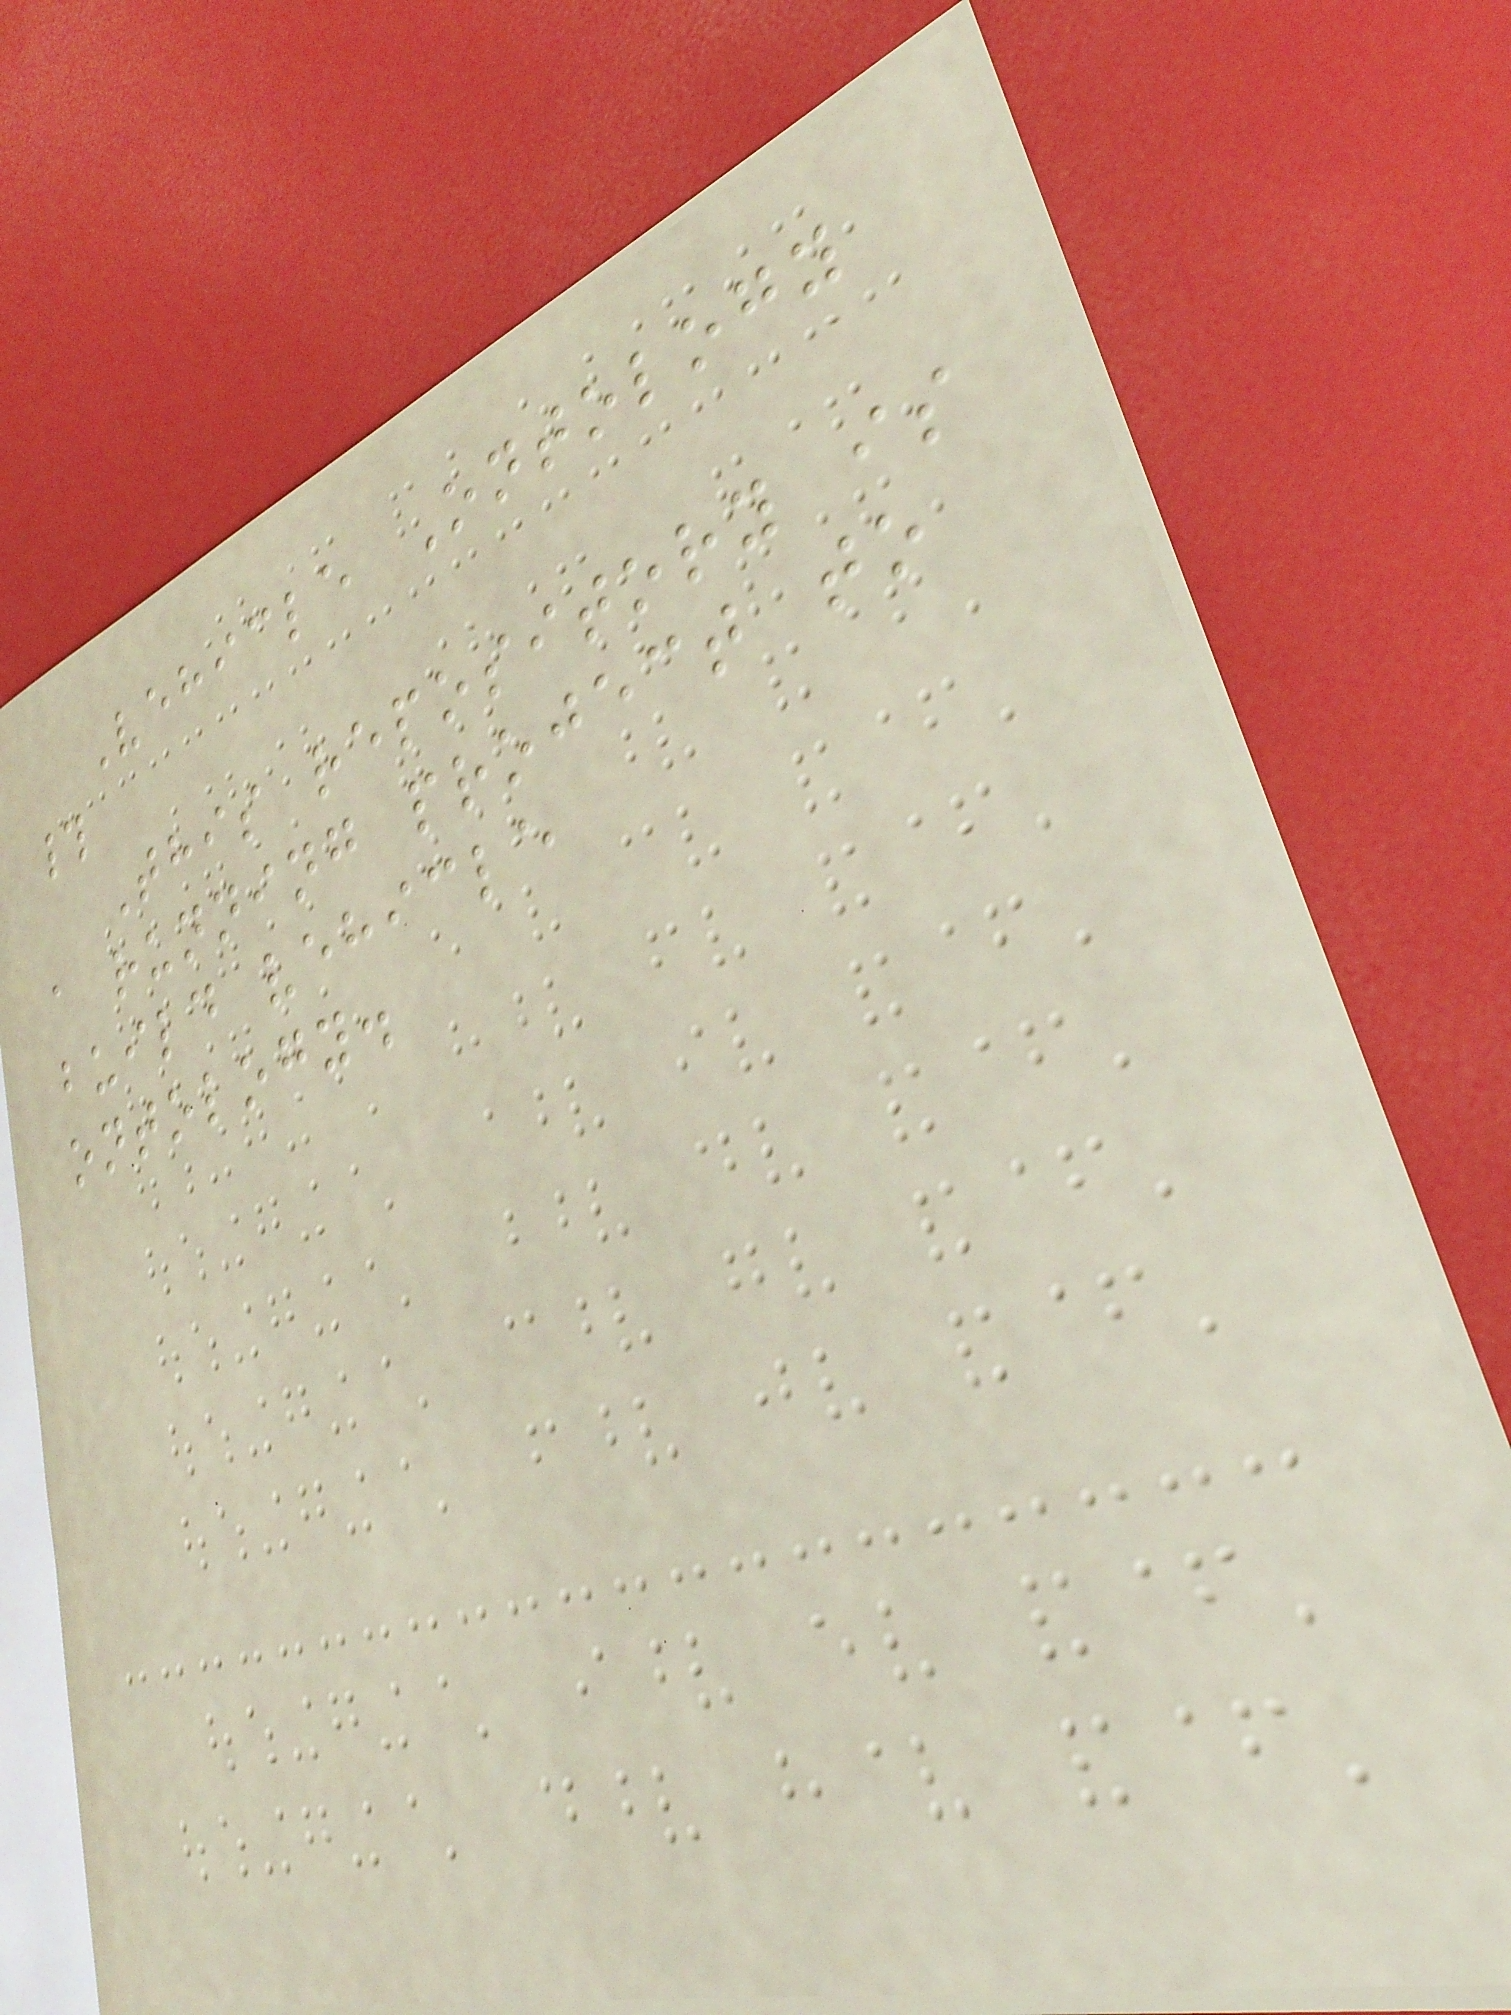Vehicle Ontology
#
This repository is
a running project to
build vehicle
ontology.
